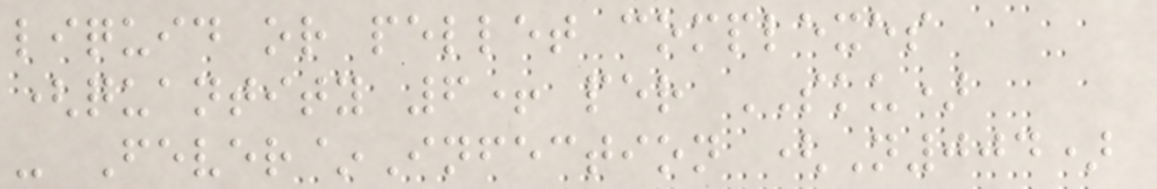liquid or pellet complexes
(quantity 6+ per SKU)
- Fever~Infection (N004)
